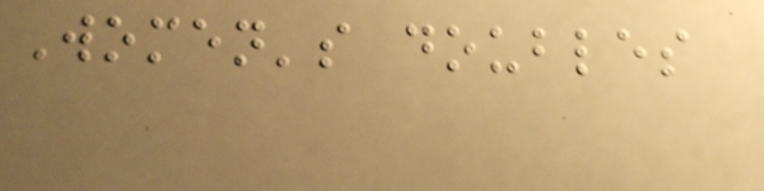Women's doubles
